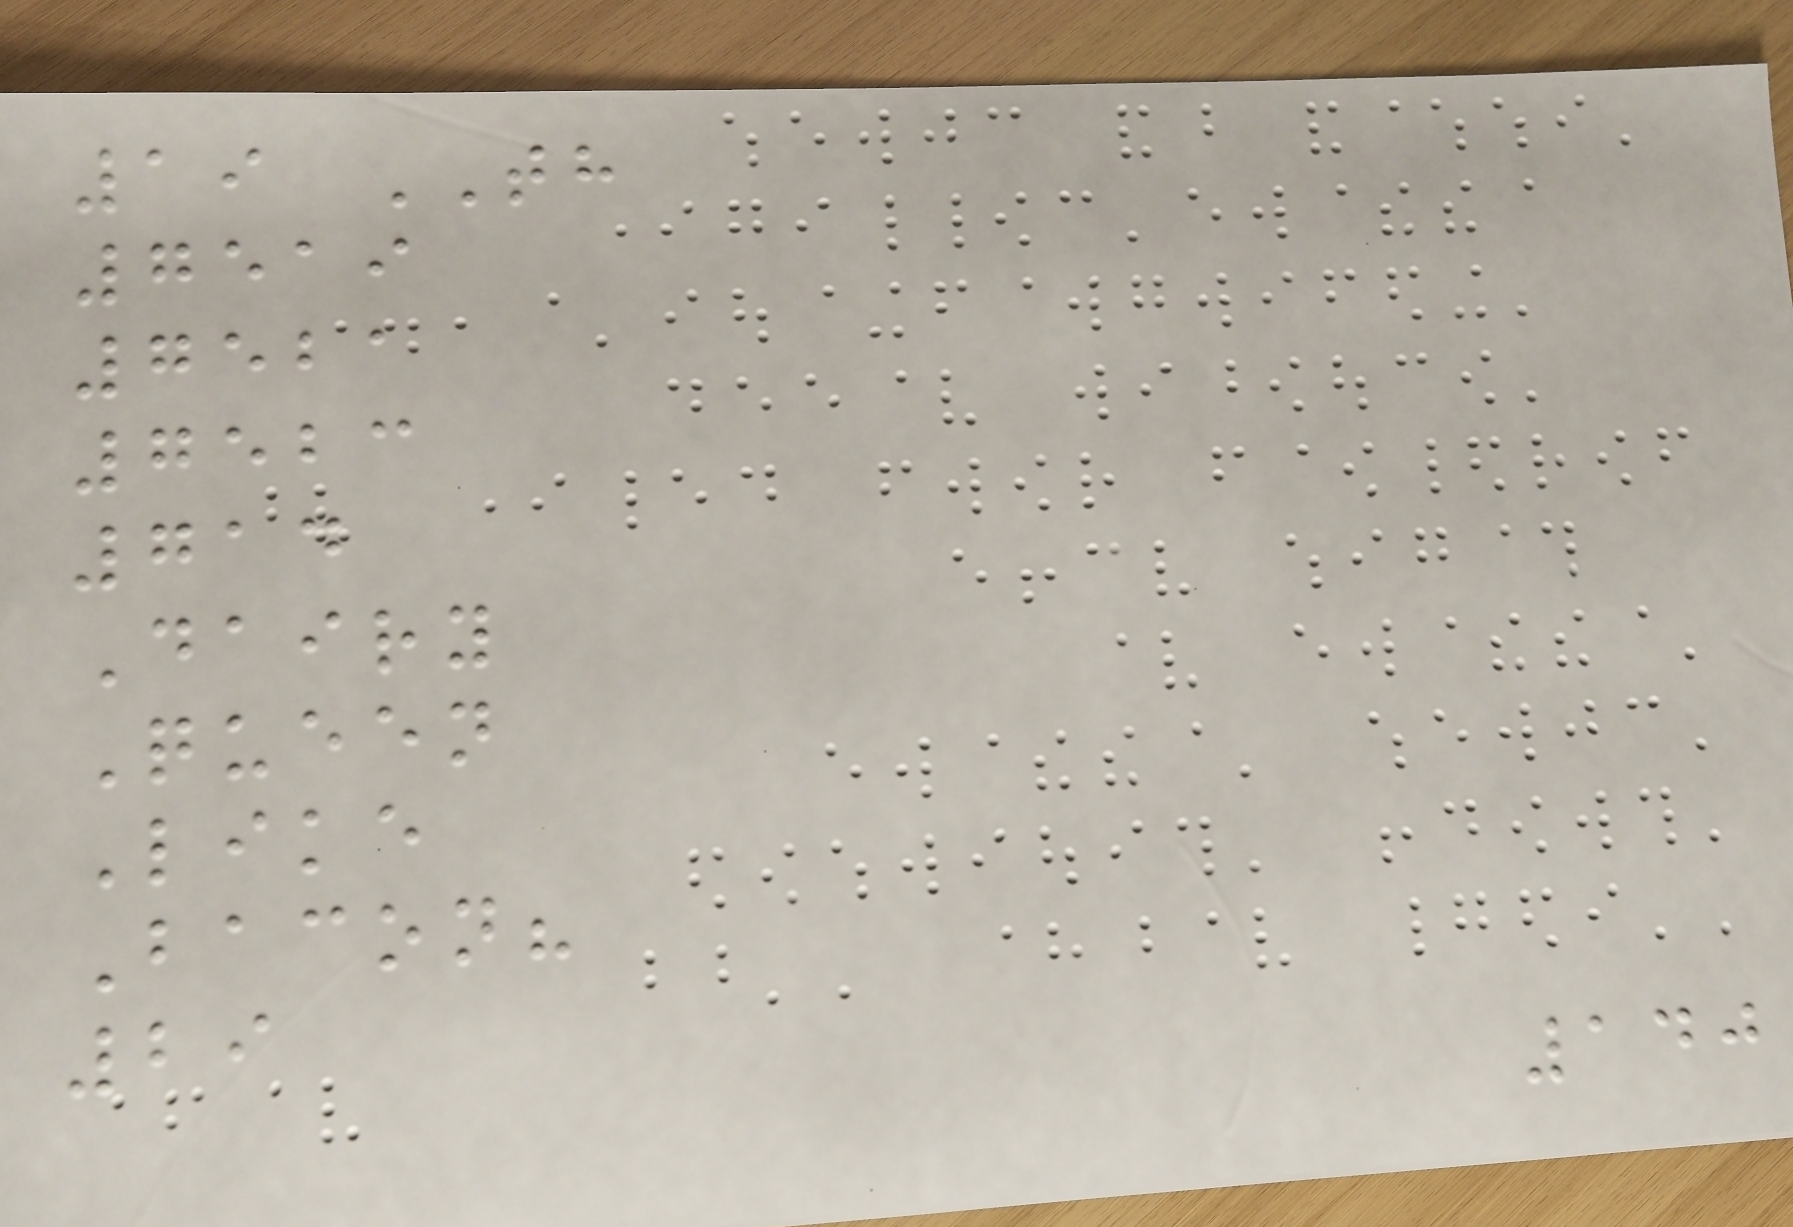19 TH
7519
7521
7523
714
Dairy
Queen
Like
Bacon?
29
140
